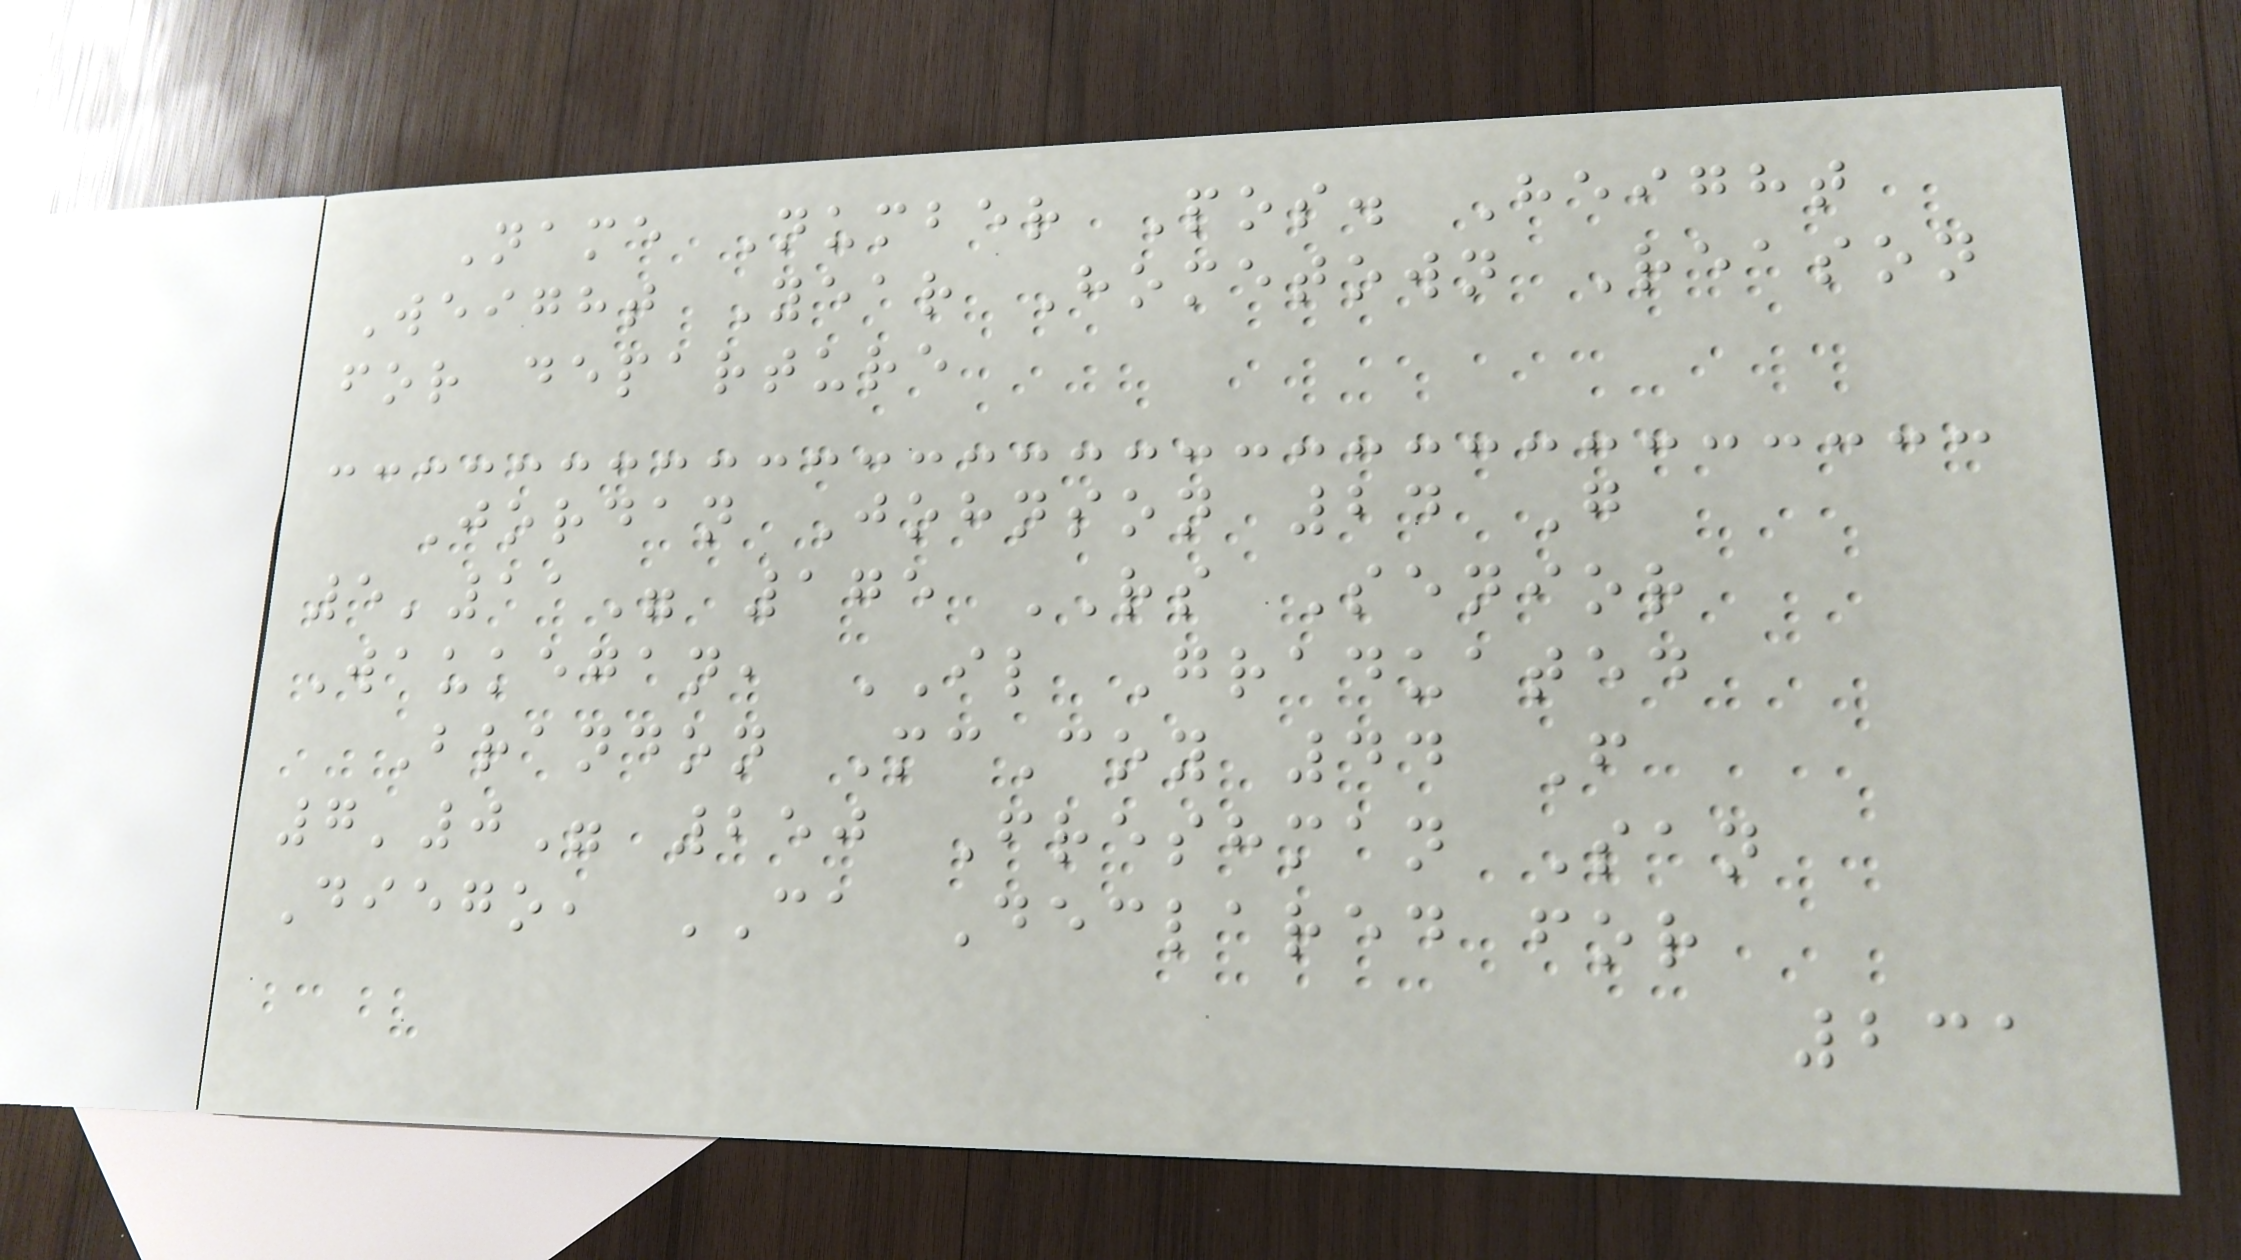Name Number Pos. Height
Weight Year Hometown Reason
for departure
Jordan Johnson 24 G
5'11" 175 RS Senior
Waukegan, IL Graduated
Brandon McCoy 44 F
7'0" 250 Freshman San
Diego, CA Declared for
231
